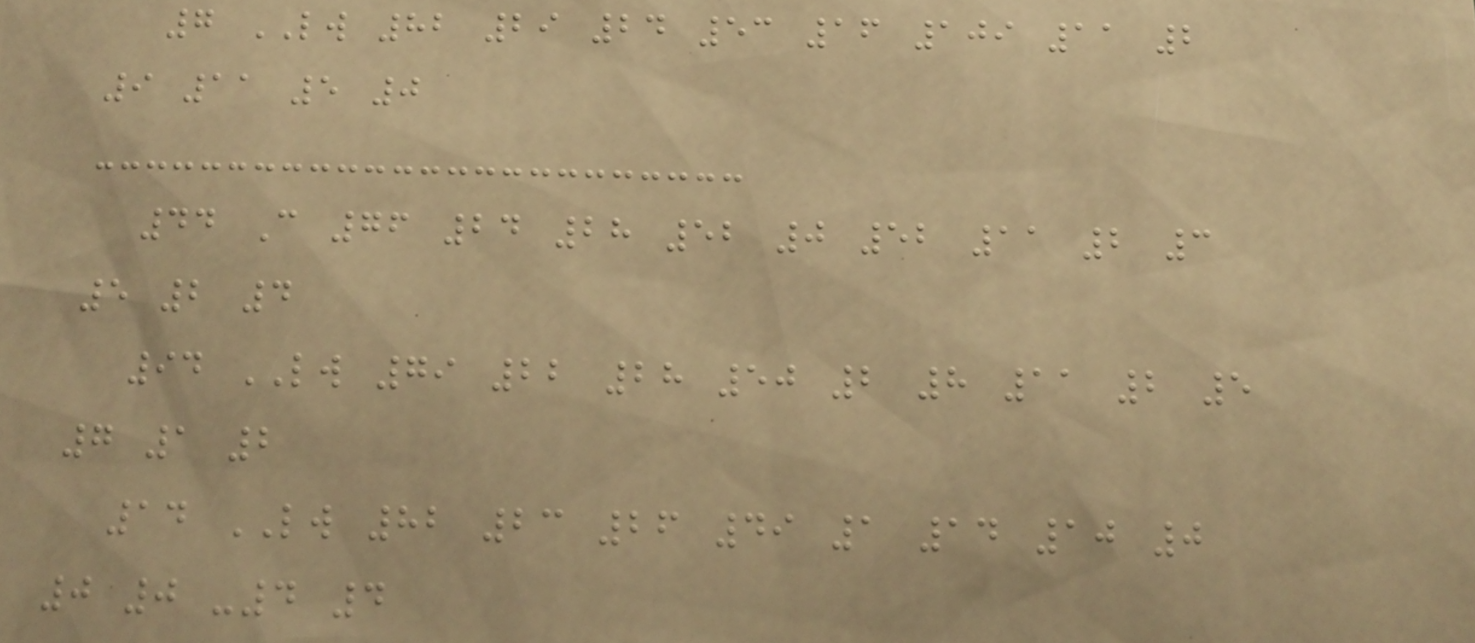7 LW 82 29 24 53 16 109 11 2
9 11 5 0
44 C 76 24 28 52 0 52 11 2 3
5 2 4
94 LW 79 22 28 50 2 8 11 2 5
7 1 2
14 LW 82 23 26 49 1 14 10 0
0 0 -4 4
